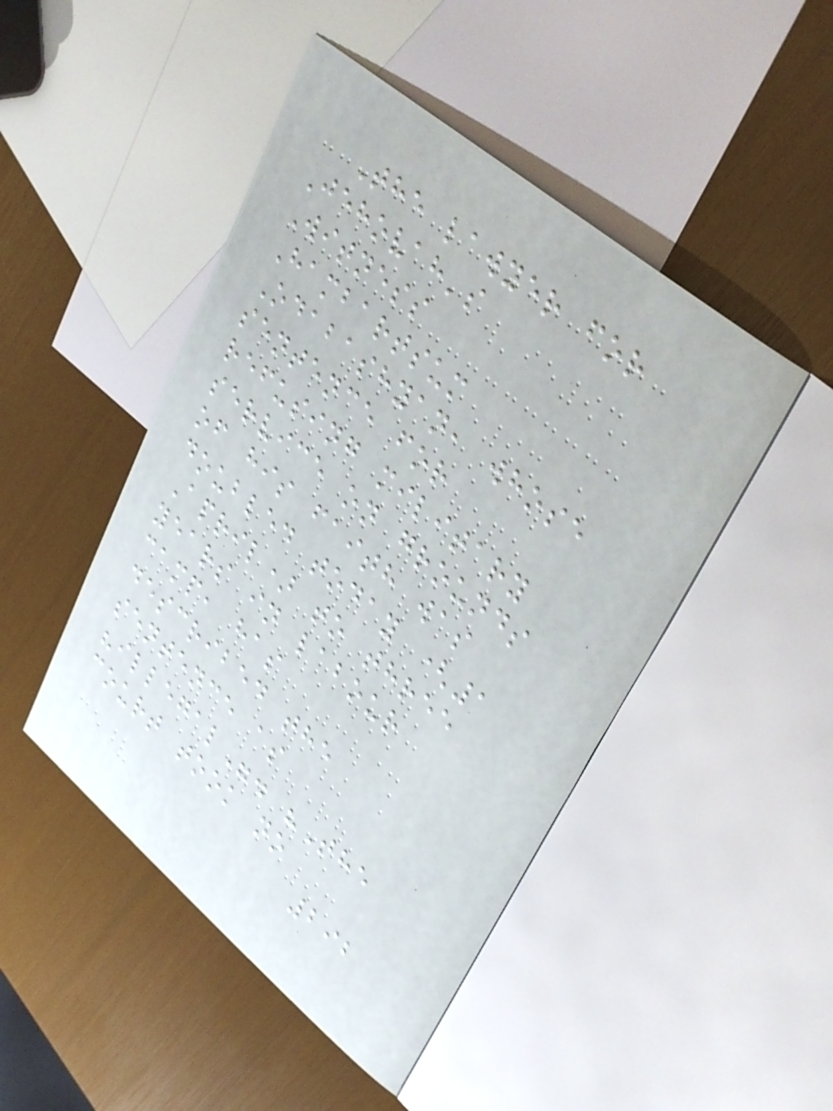The lawyer for
Jehovah's
Witness
Hambartsum
Odabashyan, whose
sentence for
refusing military
service on grounds
of his faith was
doubled today (1
April) to three
years in labour
camp, has
described the
sentence as
"illegal". "The
court took no
292
